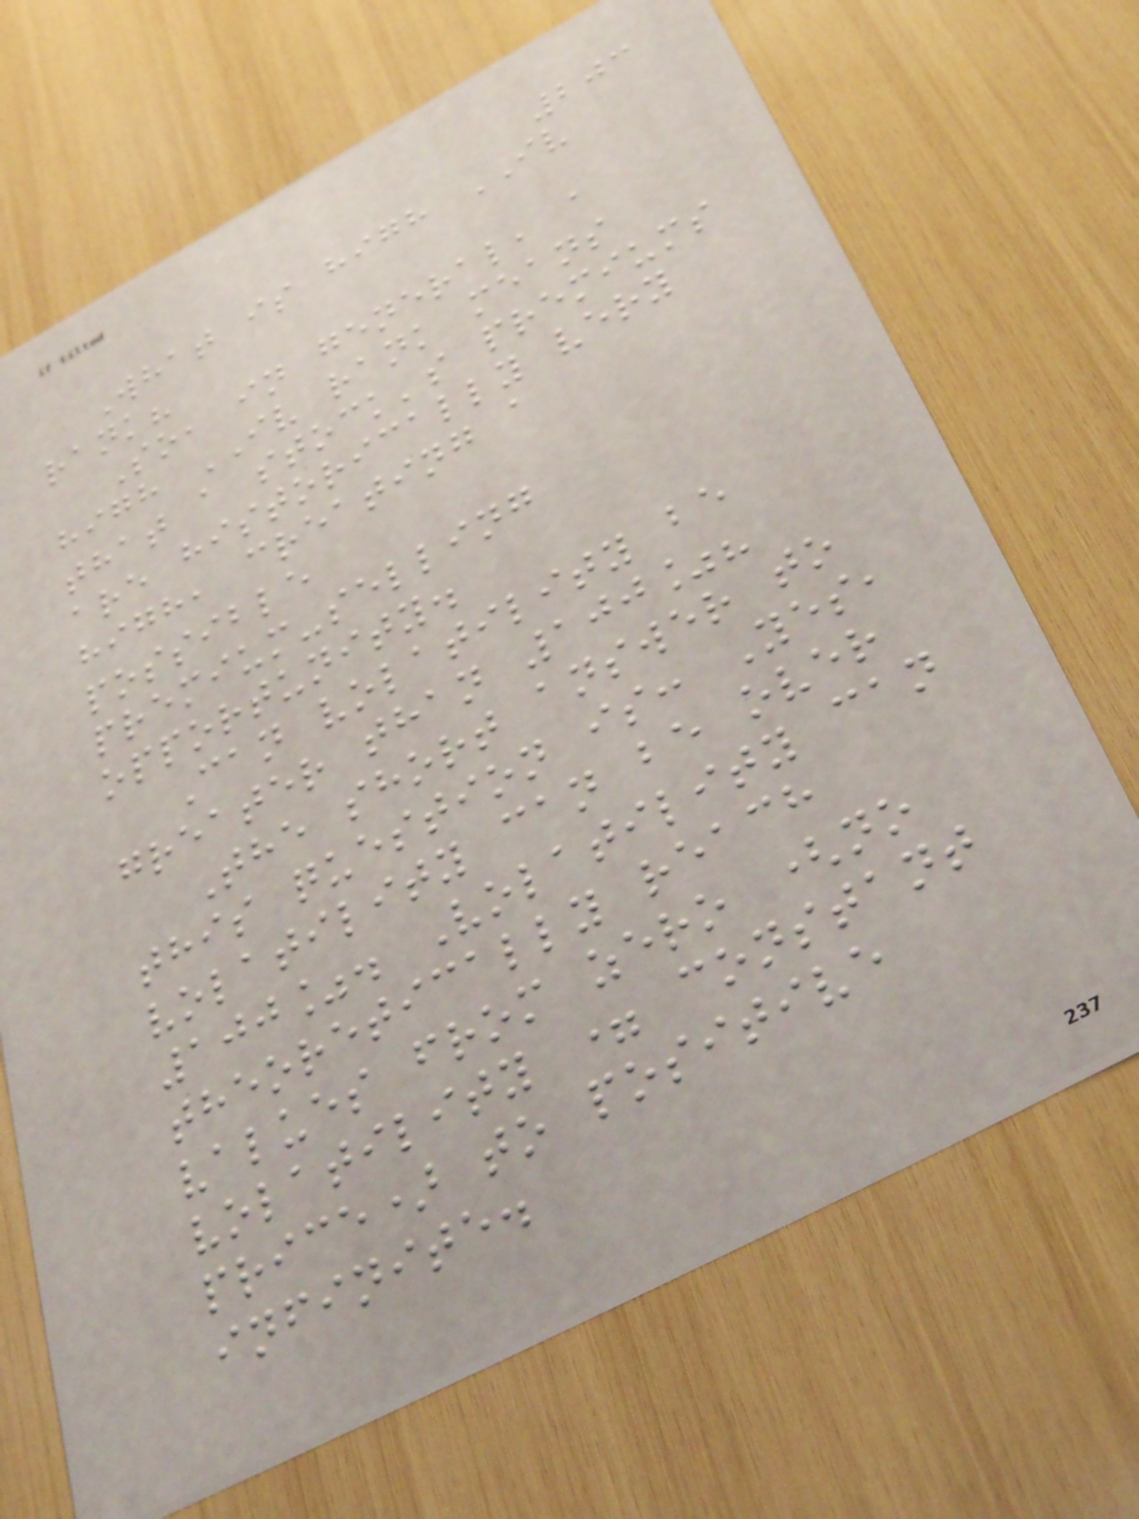203
What is high IV
rank?
So, in general, a
high IV rank means
that a stock's premiums
are historically very
high, creating a
possible
premium-selling
opportunity.
Can volatility be
greater than 100%?
The short answer to
this question is: Yes,
volatility can be over
100%. Volatility can
theoretically reach
values from zero (no
volatility = constant
price) to positive
infinite.
